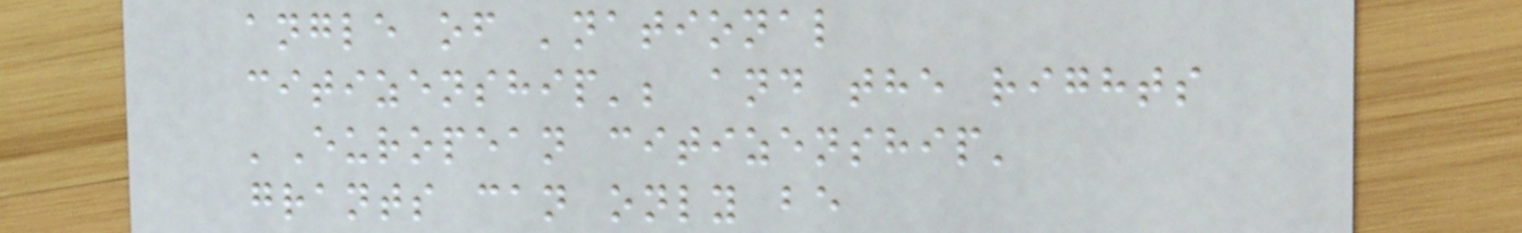angle of 'national
citizenship'; and the rights
'European citizenship'
grants can only be
